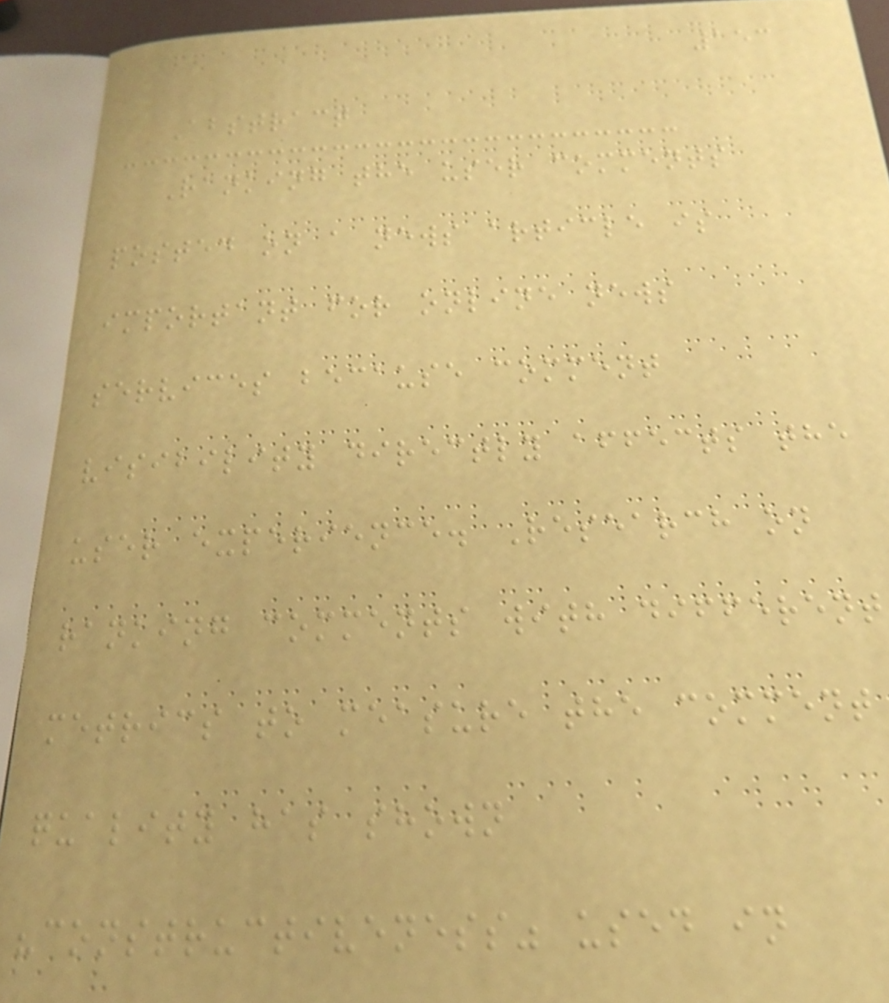153
Abstract
Ranking the user comments
posted on a news article is
important for online news
services because comment
visibility directly affects the
user experience. Research on
ranking comments with different
metrics to measure the comment
quality has shown
"constructiveness" used in
